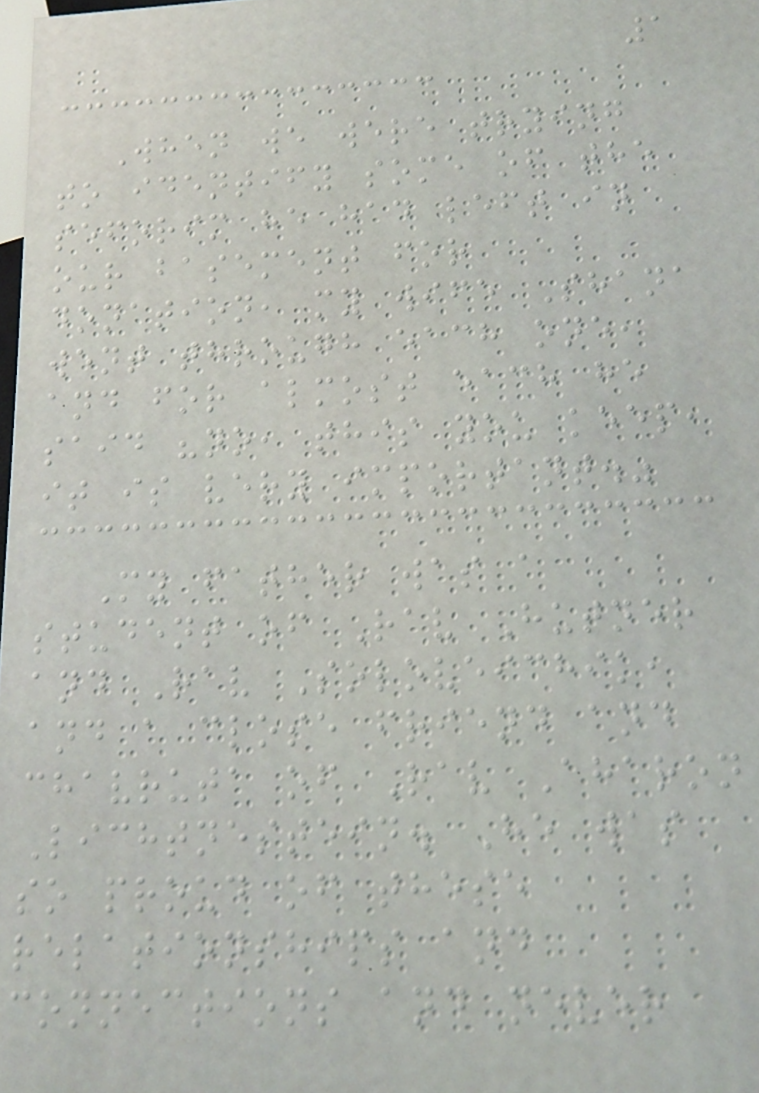1
When we were trying
to identify some of the
seforim he had left in
our basement for
donation, my wife Shana
went through each one,
and for almost each he
said "no, this you keep,
it is very important."
My father was a
student of Rav Hutner
and Rav Soloveichik,
and a close friend and
chavruta of Rav Aharon
Lichtnestein. He was
so proud of these
relationships and
connections and never
